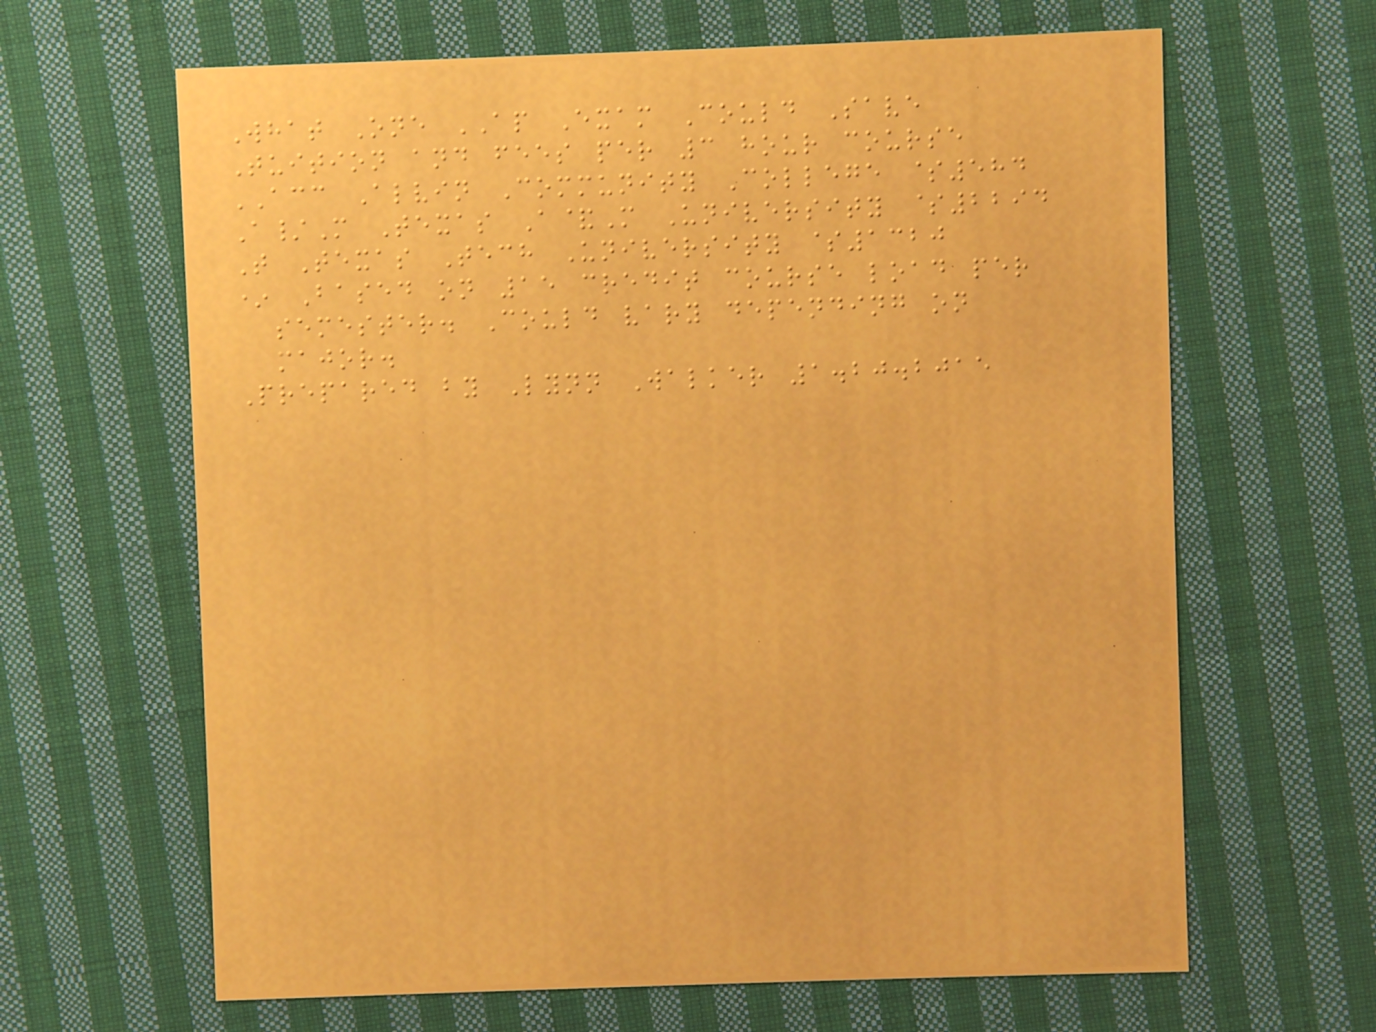What One AP Exam Could Save
Tuition and fees per 3 hour course
ACC Alvin Community College $584
A/M Texas A&M University $2294
T Texas Tech University $1320
* Based on 15 credit course load per
semester. Could vary depending on
major.
Prepared by Lynn Walker 1.20.2015
